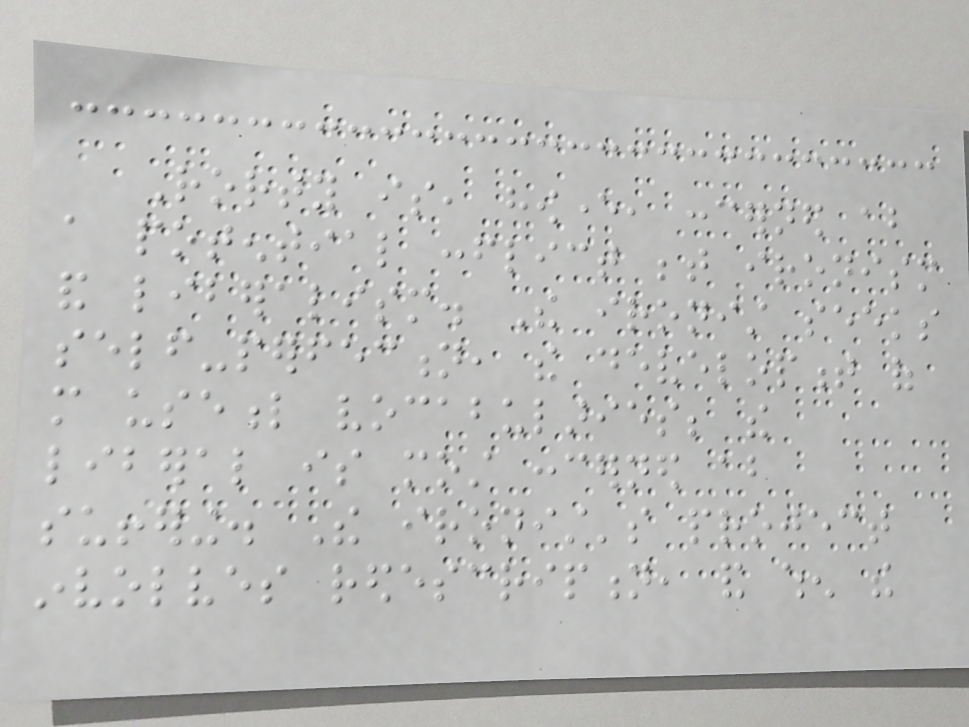Rorty is, however, concerned about
a potential conflict between ironism
and liberalism. The ironist seeks
self-perfection, the development of
more useful vocabularies; the
liberal is most concerned about
suffering. The ironist's project
involves redescription, and when the
